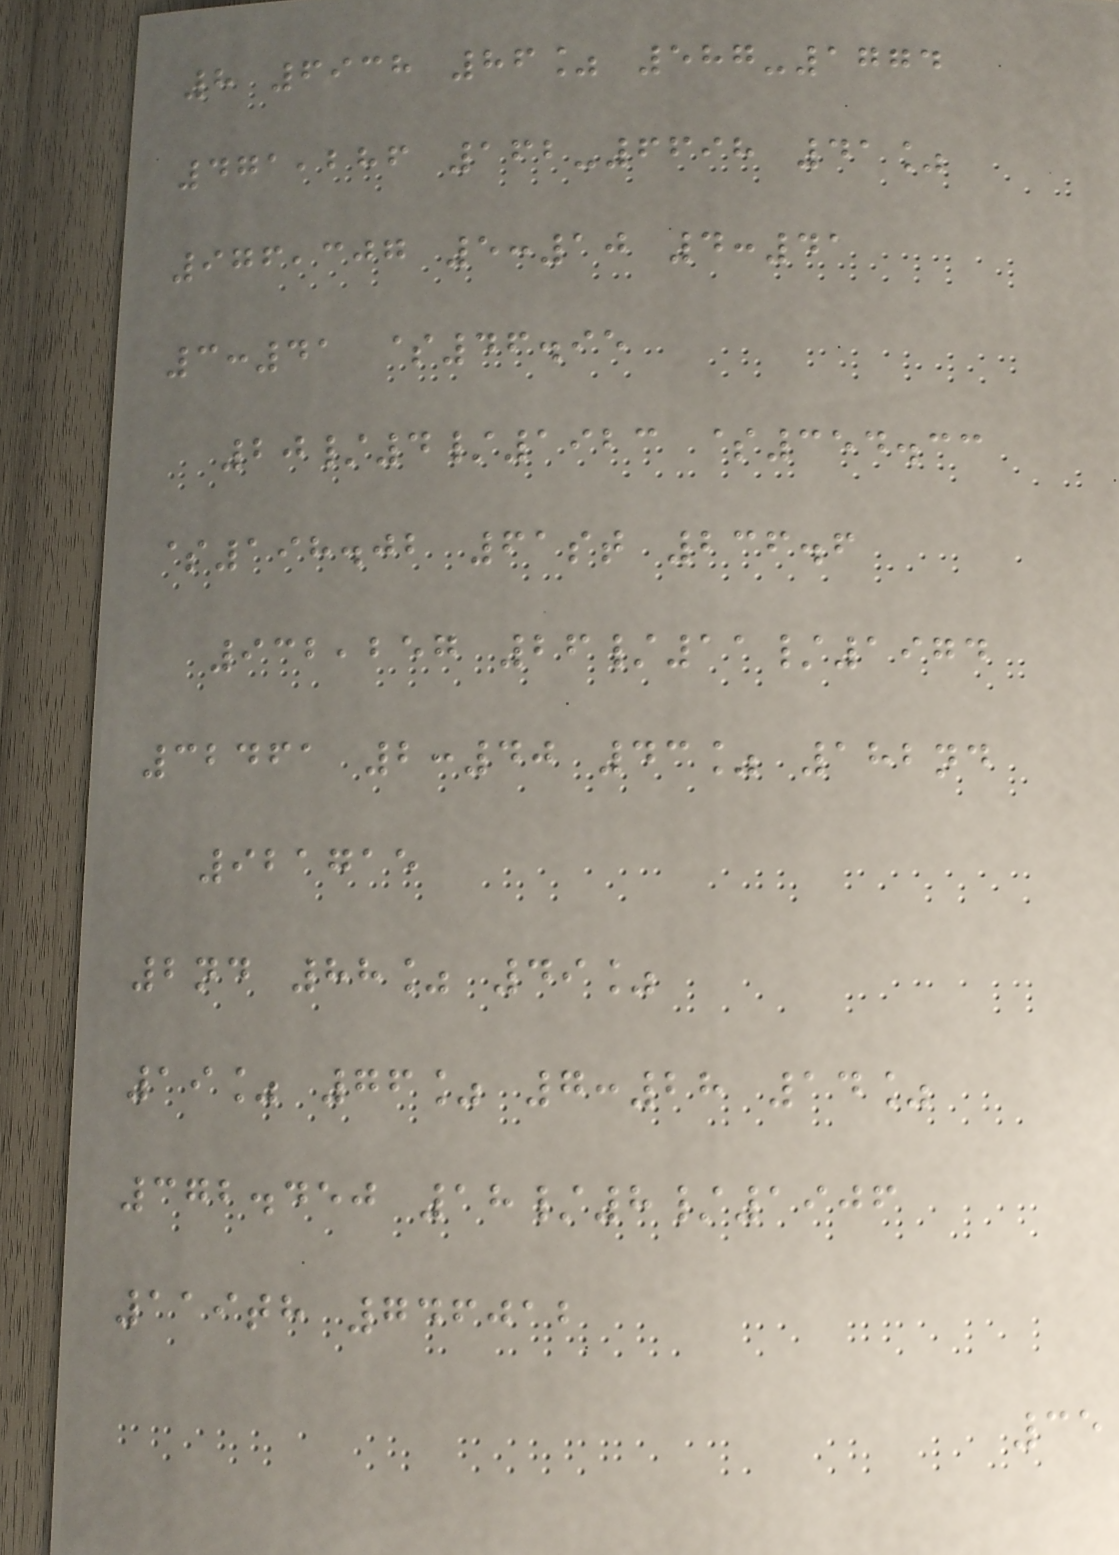8 6938 86% 587-1774
471,286 162-6698 41%
976,307 5:10 4:41
3:41 $46.95
20/4/1923 $354.33
$198.02 61st 236.6
932,257 26/11/1974
32461 2:40 43% 182nd
921715
2nd 88% 49%
19% 76% 7:28 14%
372.450 18/8/1906
119th 746012
35
